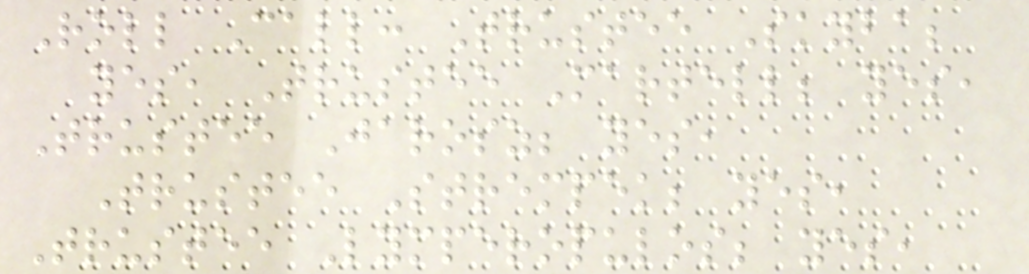Roll Call: Trustee Skyba;
yes, Trustee Martell; yes,
Trustee Jarosz; yes,
Trustee Strempek; yes,
Trustee Lymperopulos; yes,
